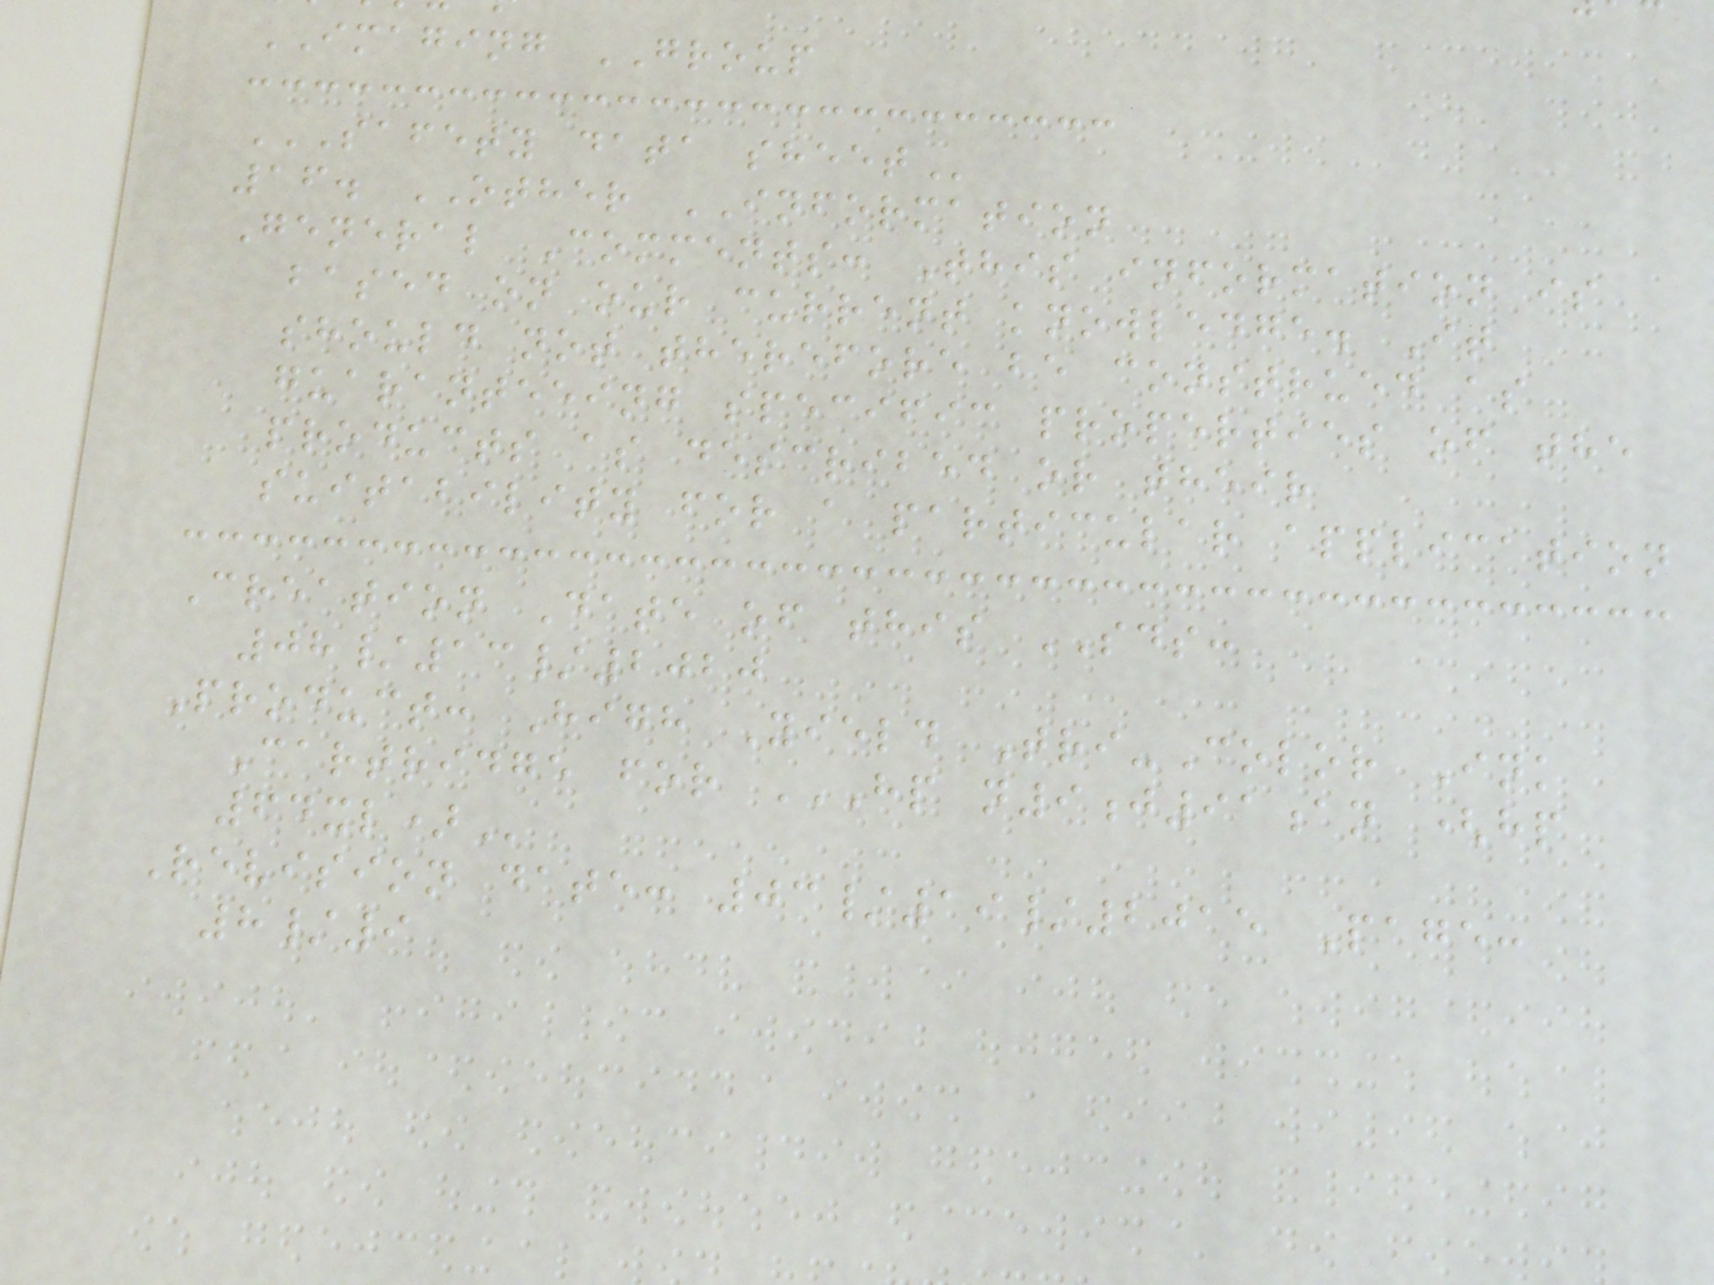IMAGING GROUP
SAFETY DATA SHEET
16. OTHER INFORMATION
General Comments: This information is
based on our current knowledge. It
should not therefore be construed as
guaranteeing specific properties of the
products as described or their
suitability for a particular application
Creation Date of this SDS:
08/13/2020
Product: High Yield Tri-Color Ink
Cartridge for HP N9J91AN (HP
Revision date: 03/19/2015 Page:
8/9
